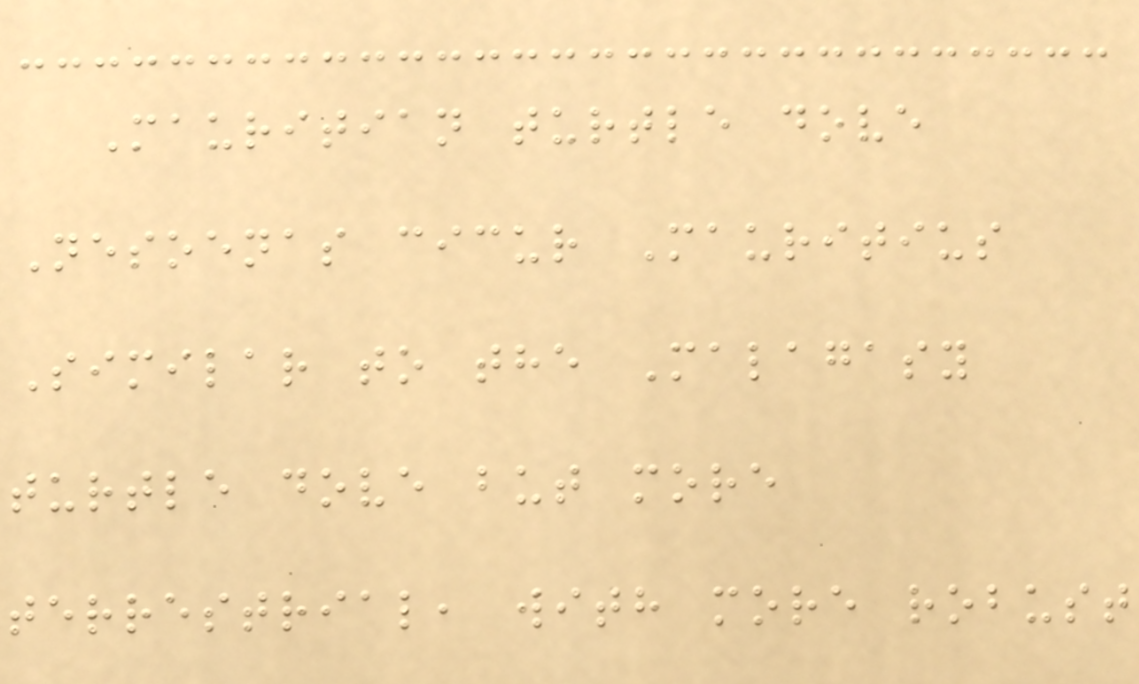Mauritian turtle dove
Nesoenas cicur Mauritius
Similar to the Malagasy
turtle dove but more
terrestrial, with more robust
